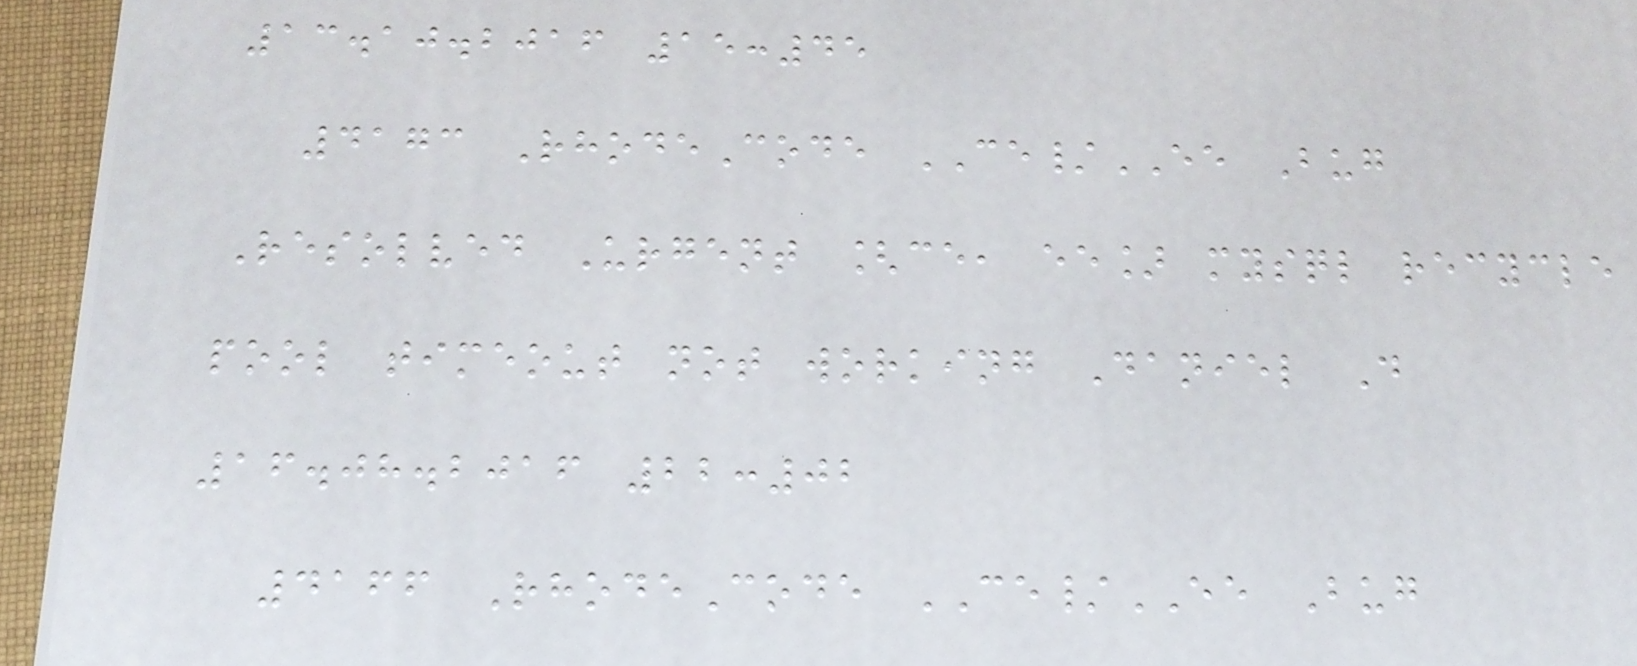13.10.2016 15:45
4173 RhodeCode CE/EE Bug
Resolved Urgent [ce, ee] mysql recycle
pool timeout not working Daniel D
16.08.2016 22:02
4166 RhodeCode CE/EE Bug
